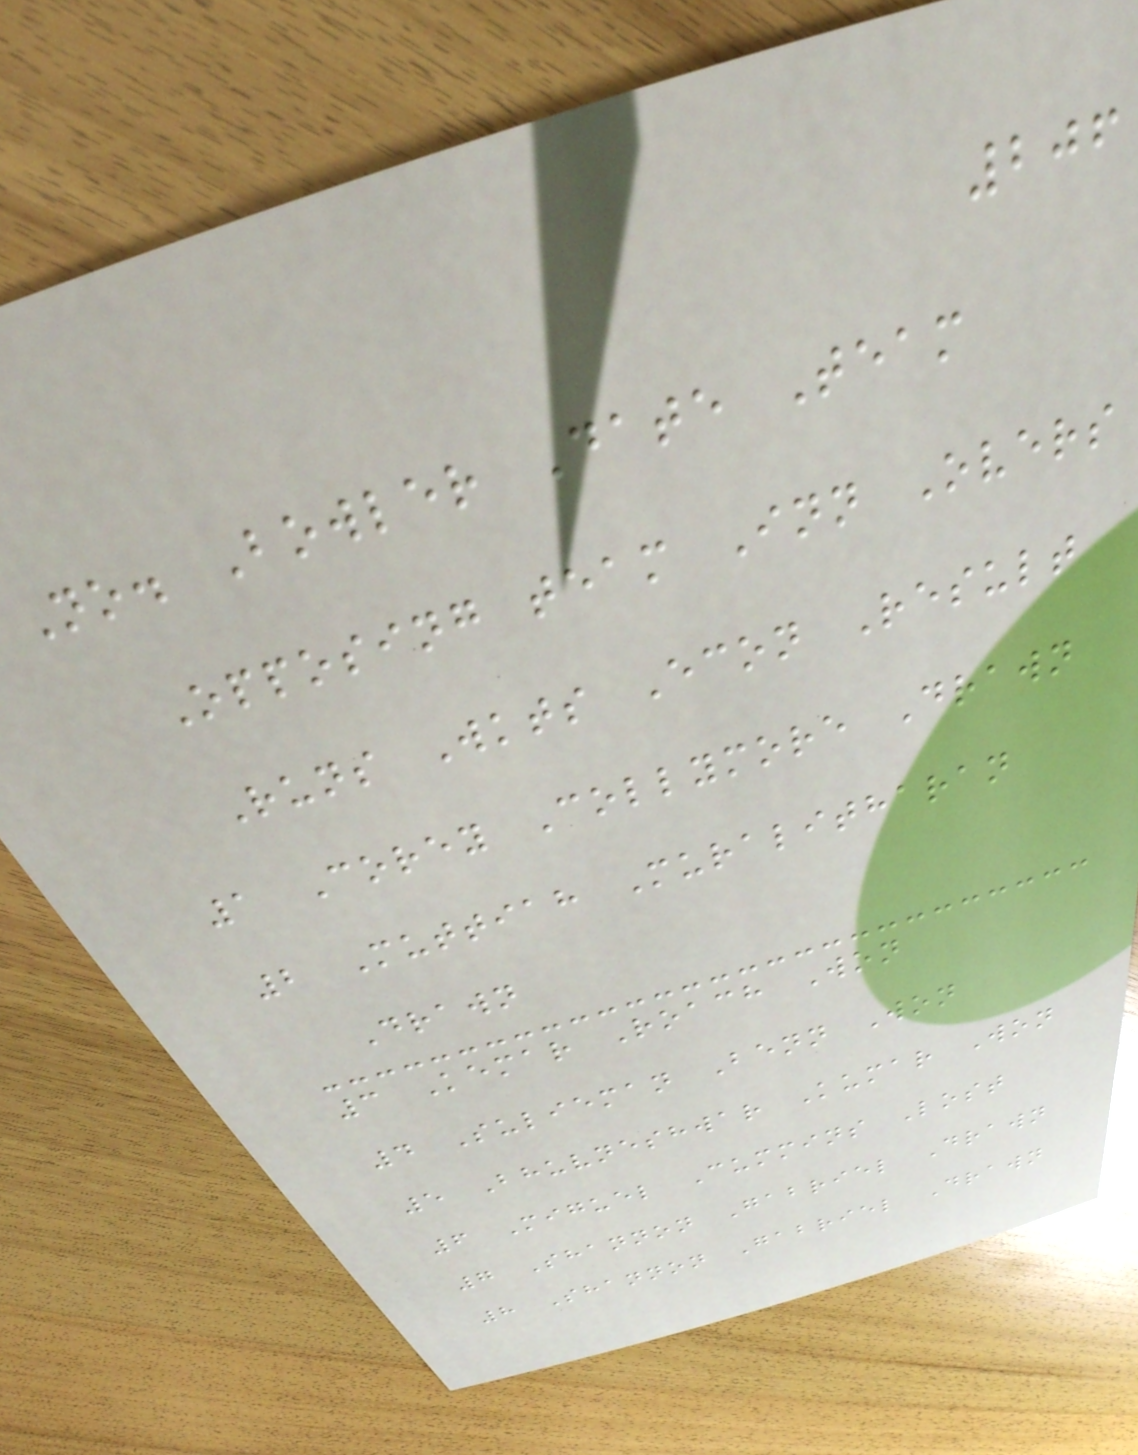206
No. Bowler Date Team
Opposing team Inn Overs
Runs Wkts Econ Result
1 Corey Collymore Drawn
2 Muttiah Muralitharan
Drawn
3 Kemar Roach Won
4 Sulieman Benn Won
5 Bhuvneshwar Kumar Won
6 Miguel Cummins Lost
7 Shannon Gabriel Drawn
8 Shannon Gabriel Drawn
